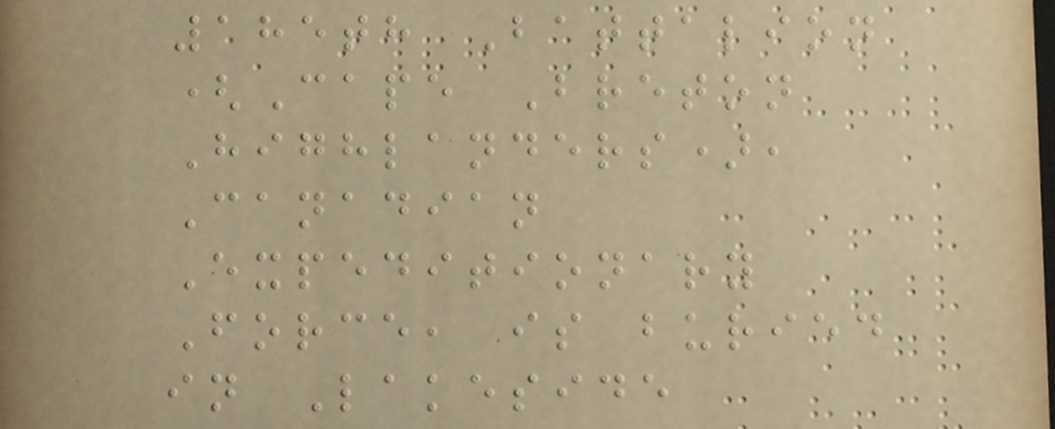185th Battalion
(Cape Breton
Highlanders),
Canadian
Expeditionary
Force, is buried
in Lakeside
